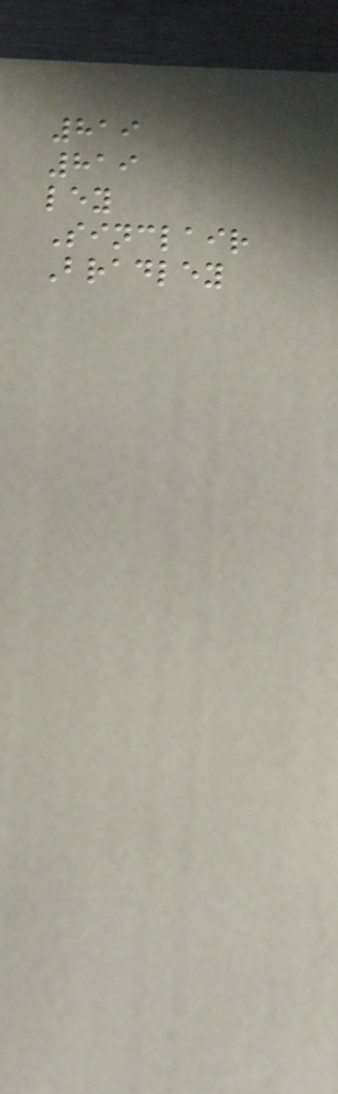819
819
ley
Sinclair
Bradley
